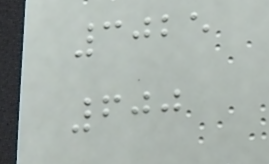3025
600
